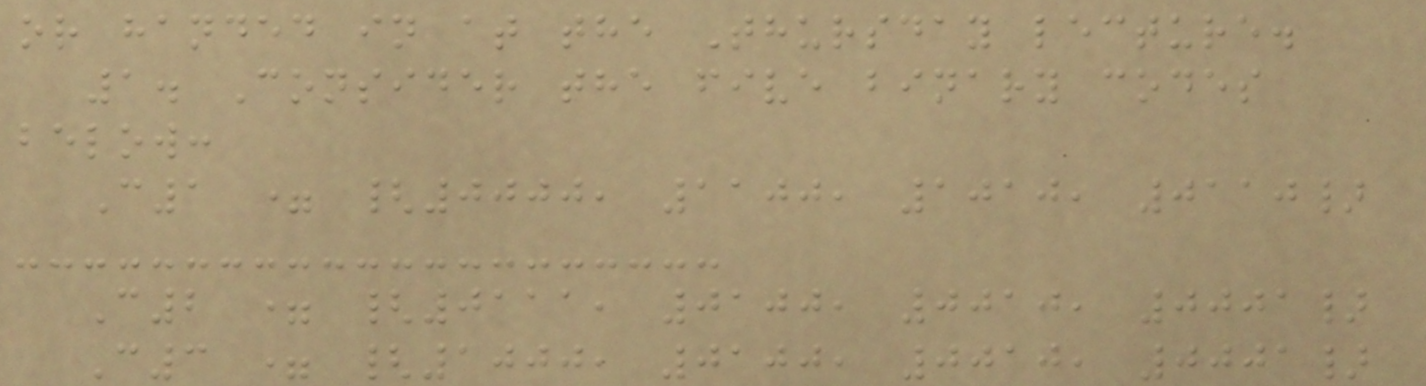or handed in at the Thursday lecture.
1. Consider the five binary codes
below:
C1 = {0000, 1100, 1010, 0110}
C2 = {0111, 0100, 0010, 0001}
C3 = {1000, 0100, 0010, 0001}
